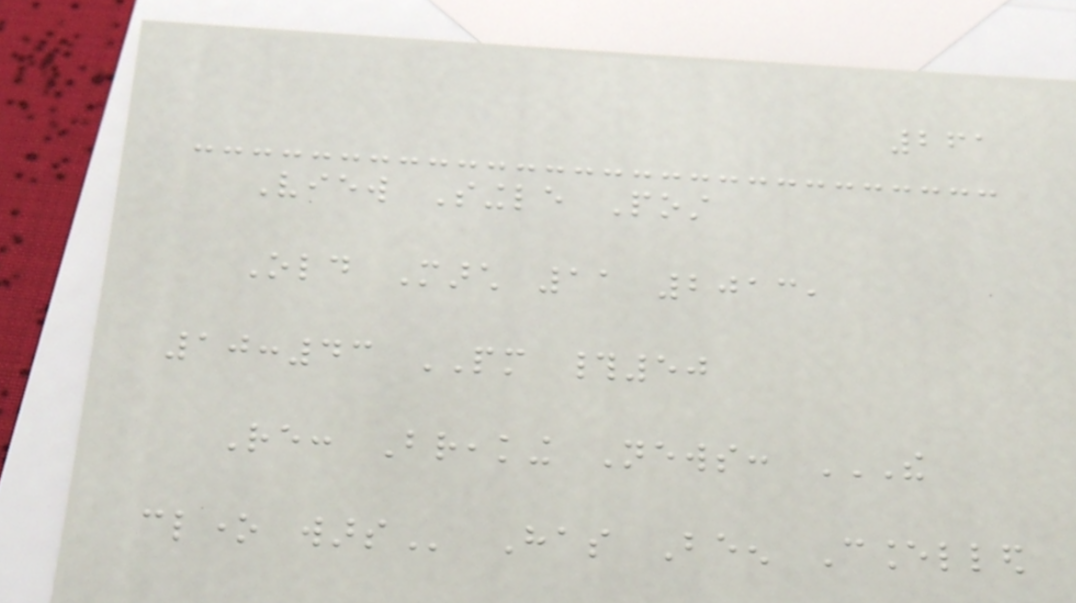261
View Single Post
Old March 11 2013,
10:43 PM #50
Re: Breaking News: THE
CLONE WARS Has Been Cancelled
